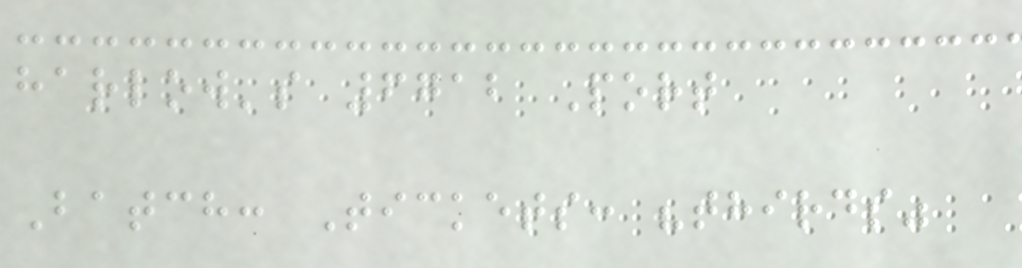harlow's 6712 Port
Batch: Tickets: "thirds"
